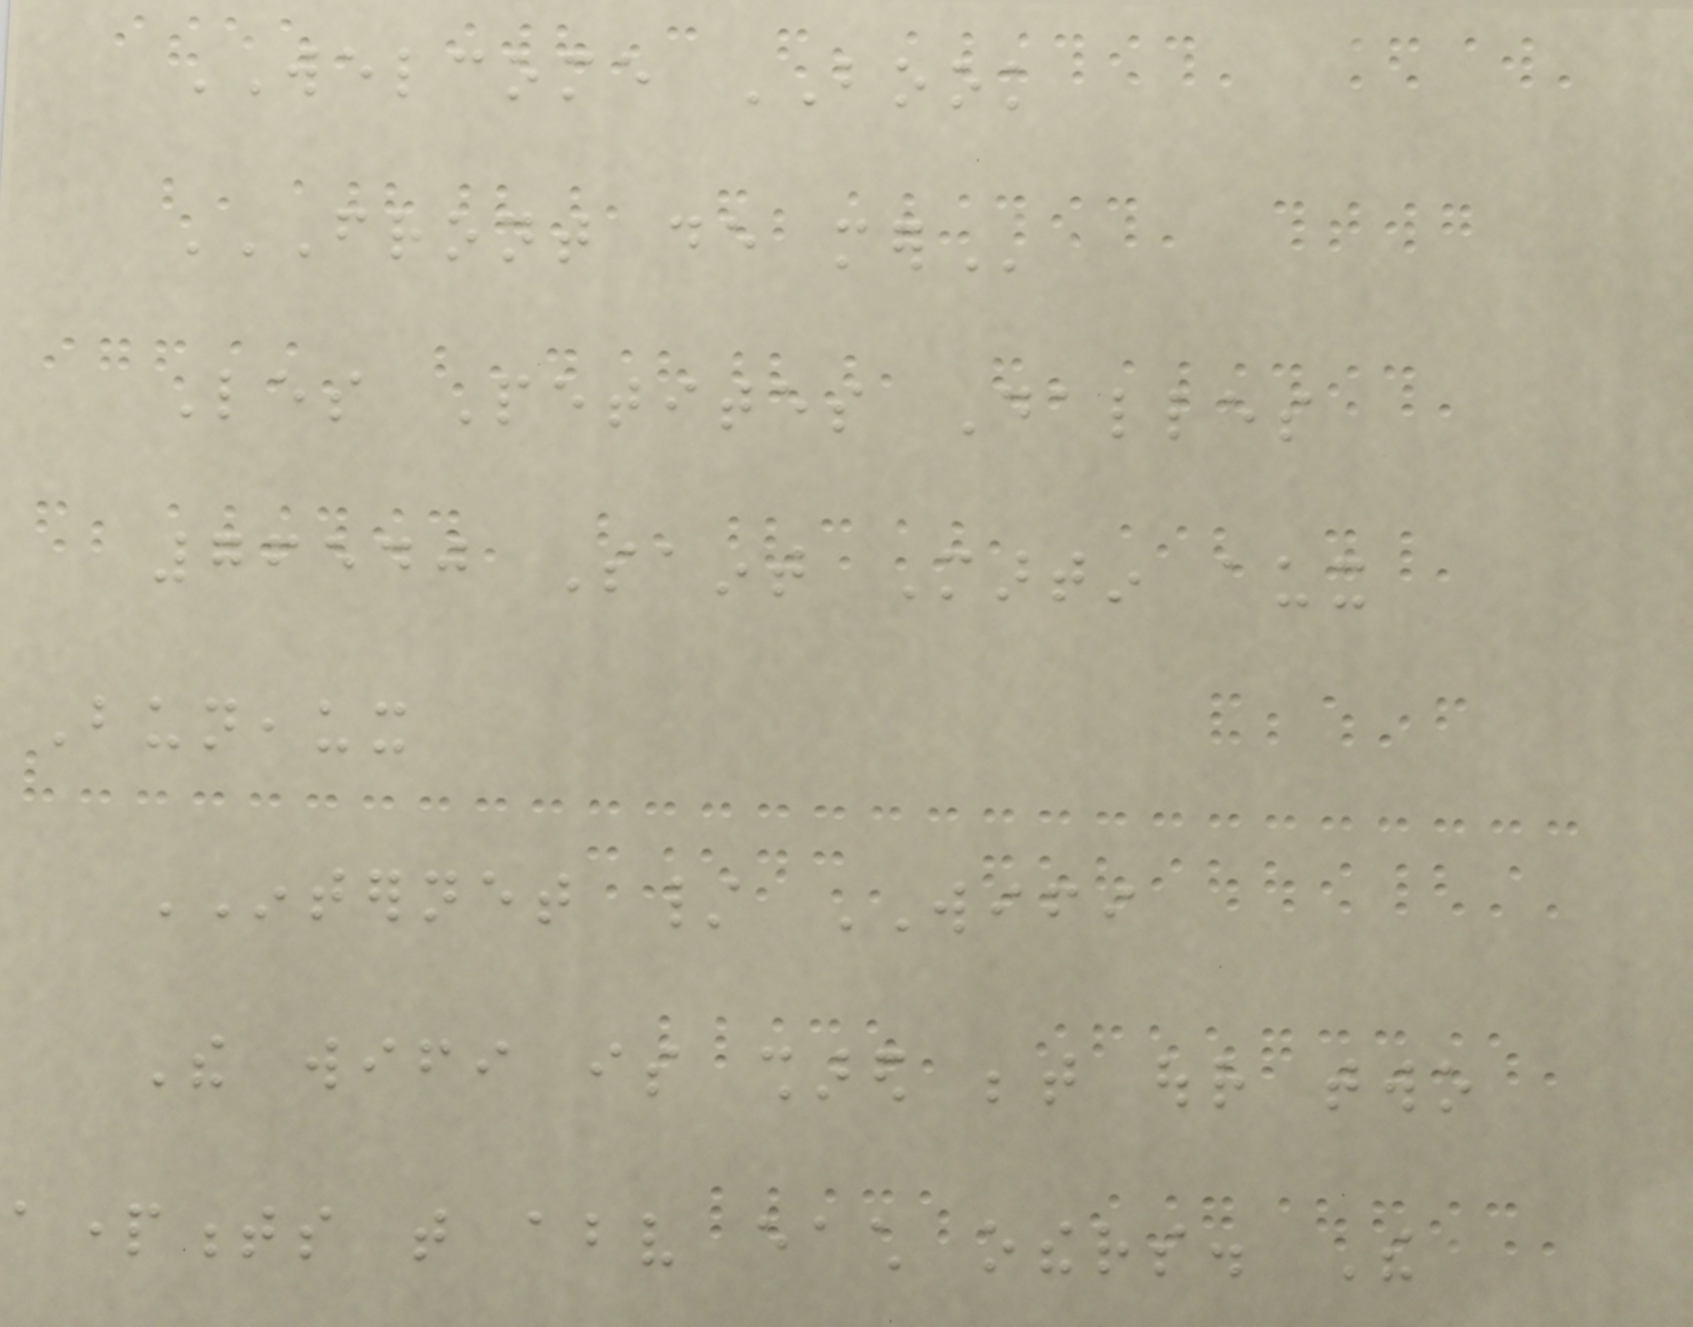WELCOME BOOK
FRONT DE MER
Les Petites Dalles
76540 Saint Martin aux
Buneaux
INTERNET / WIFI
The wifi is shared between our two
apartments that above each others. The
